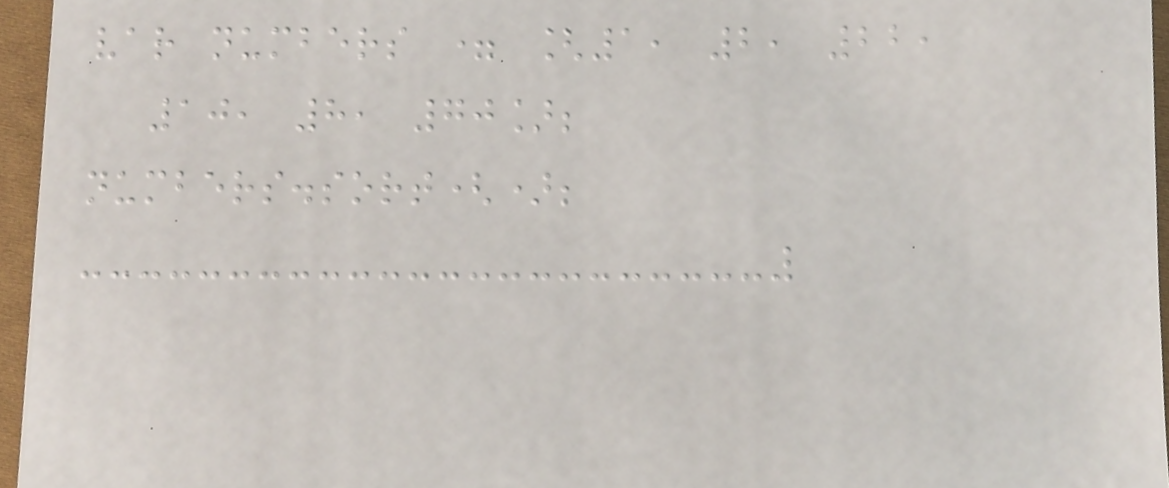var numbers = [1, 2, 22,
10, 8, 70];
numbers.sort();
